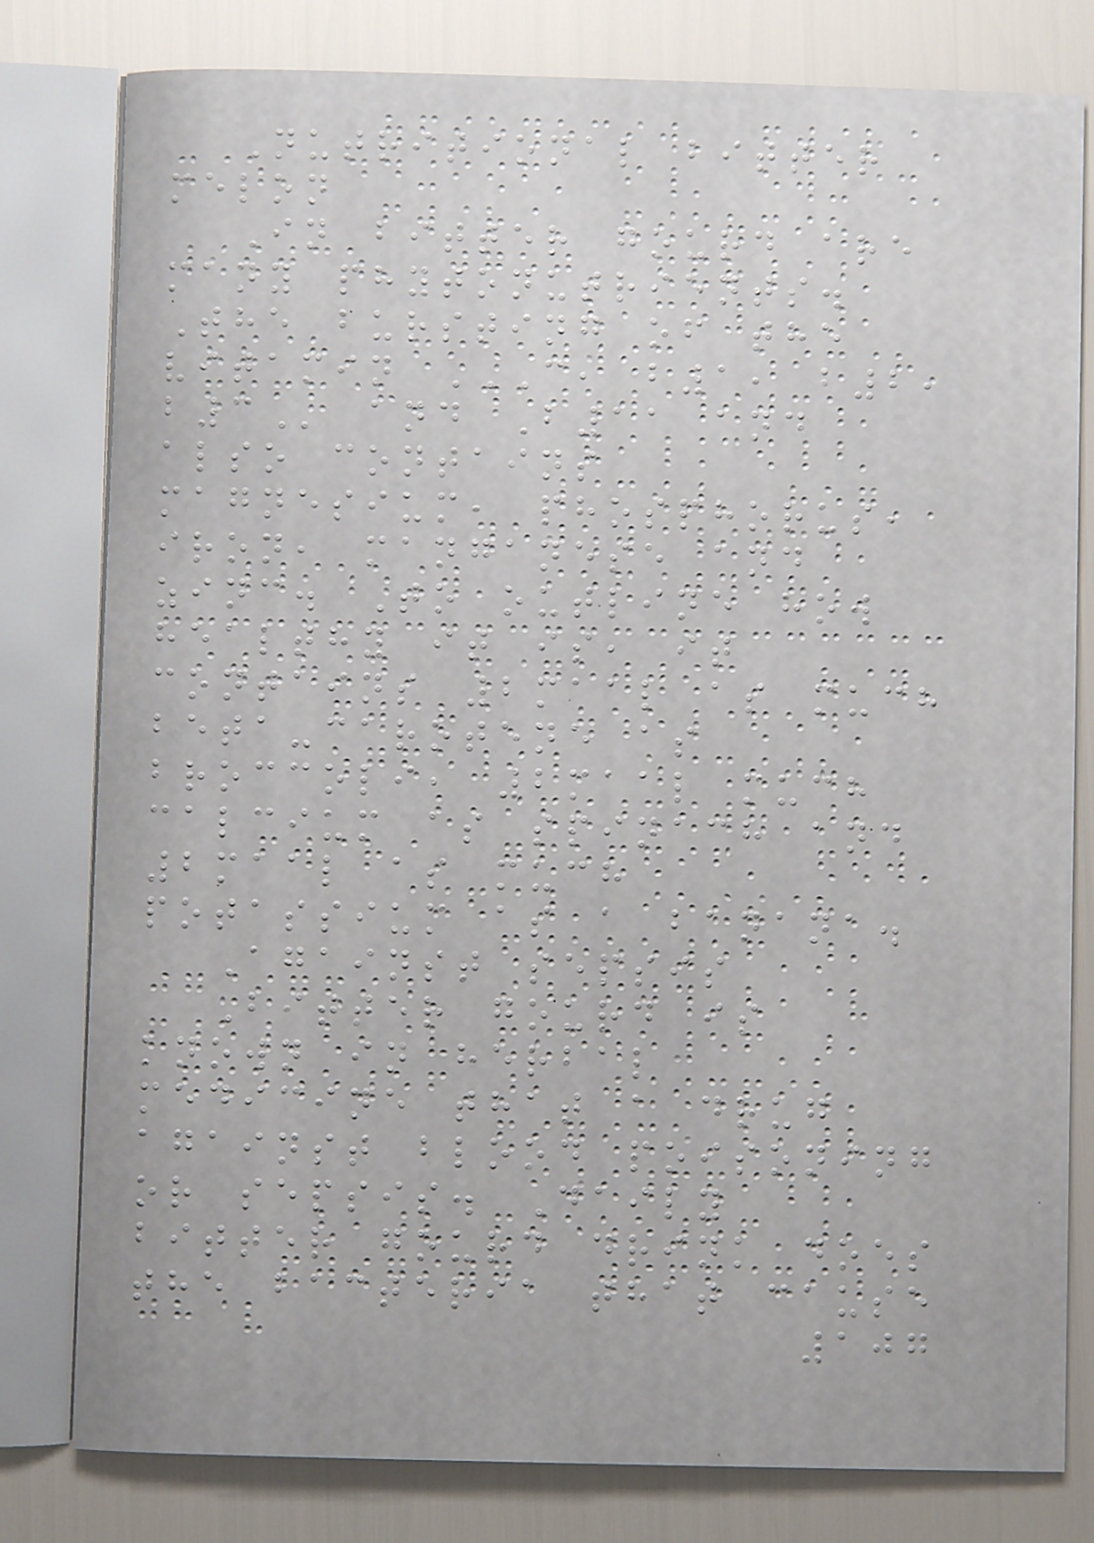Nutritional bitter
melon
In bitter gourd are
many phytonutrients.
The bursting of the
vitamin C, B1, B2,
B3 and B11 and
also contains
magnesium, phosphorus,
iron, manganese and
zinc. To outline how
healthy it is, it
contains 2maal as much
beta-carotene as
broccoli, 2maal much
calcium as spinach and
2maal as much
potassium as a banana.
Against sepsis
Bitter gourd is
known in herbal
medicine that a drug
against blood poisoning
or sepsis. Daily
bitter gourd drink does
the bacteria that cause
107
